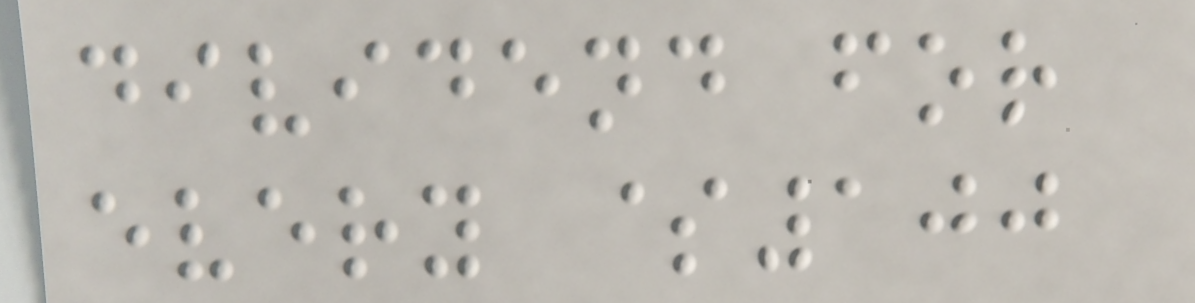dividend for
every $100
